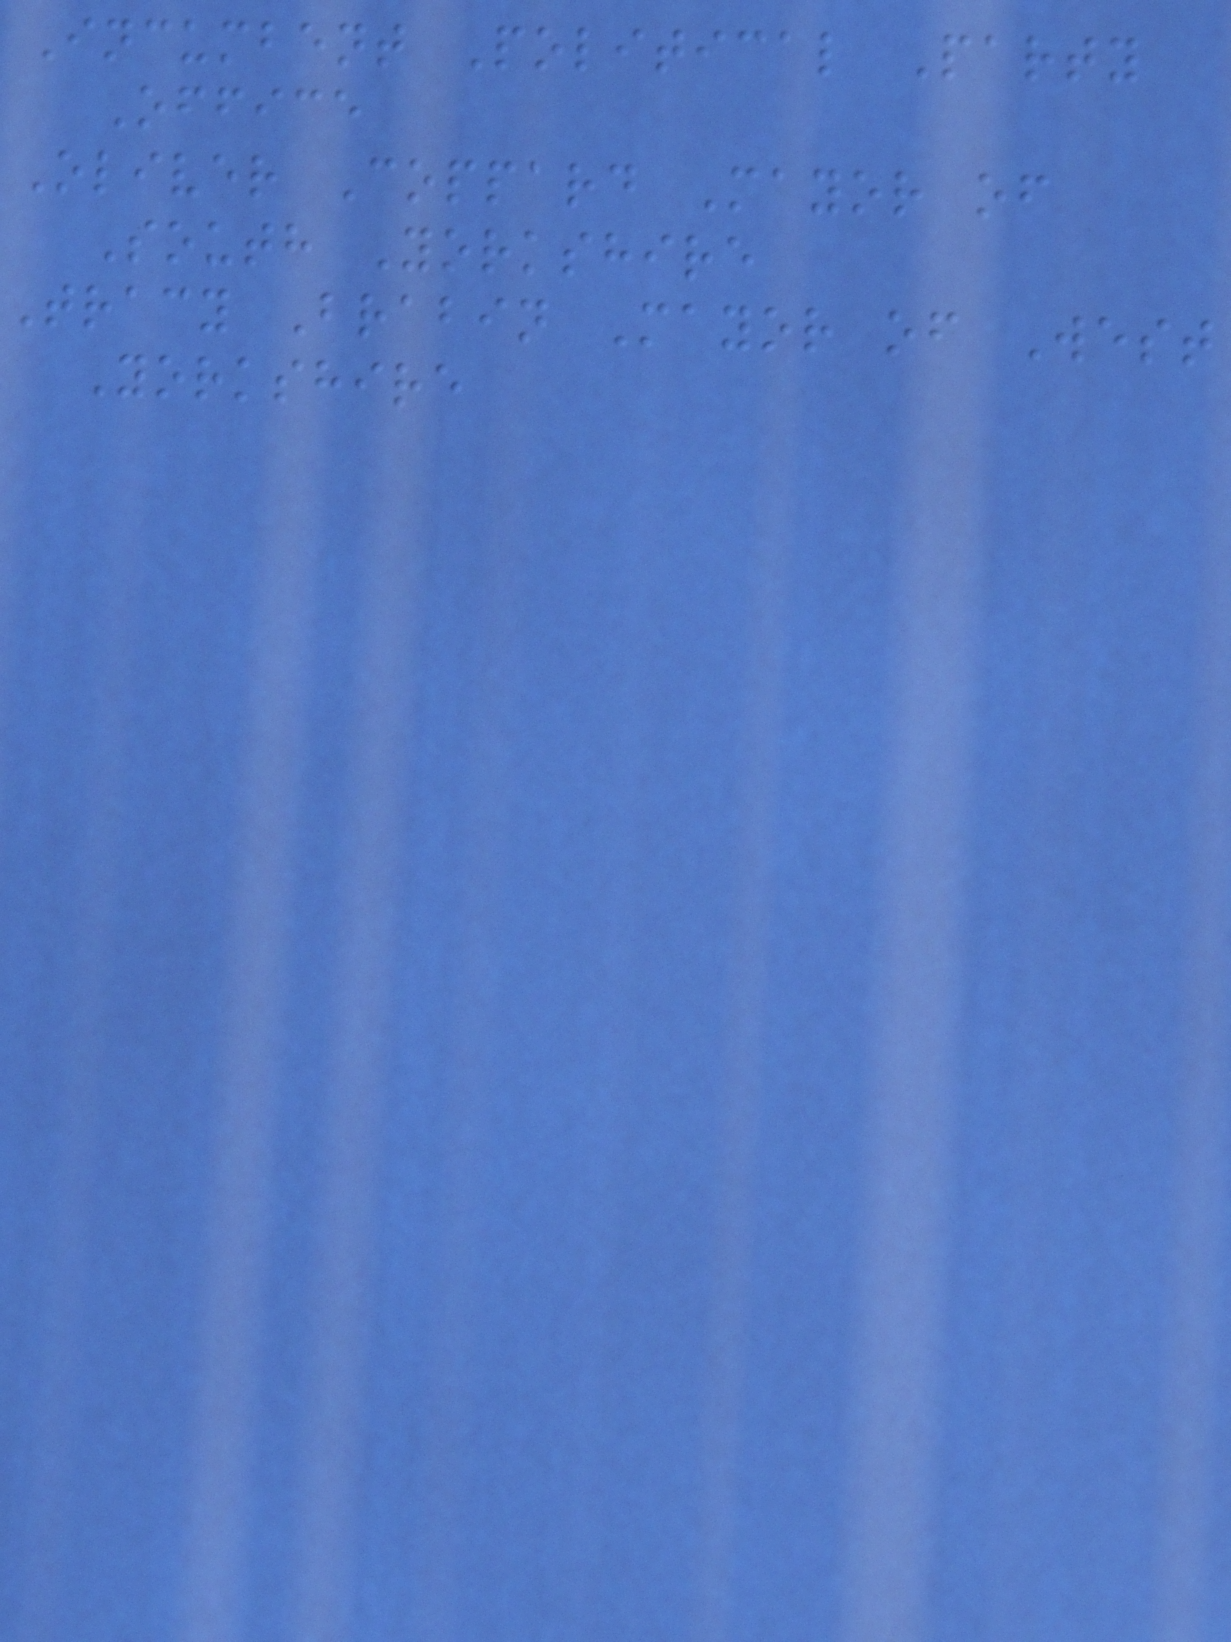Incumbent Political Party
Office
Oliver Coppard Mayor of
South Yorkshire
Tracy Brabin Mayor of West
Yorkshire
